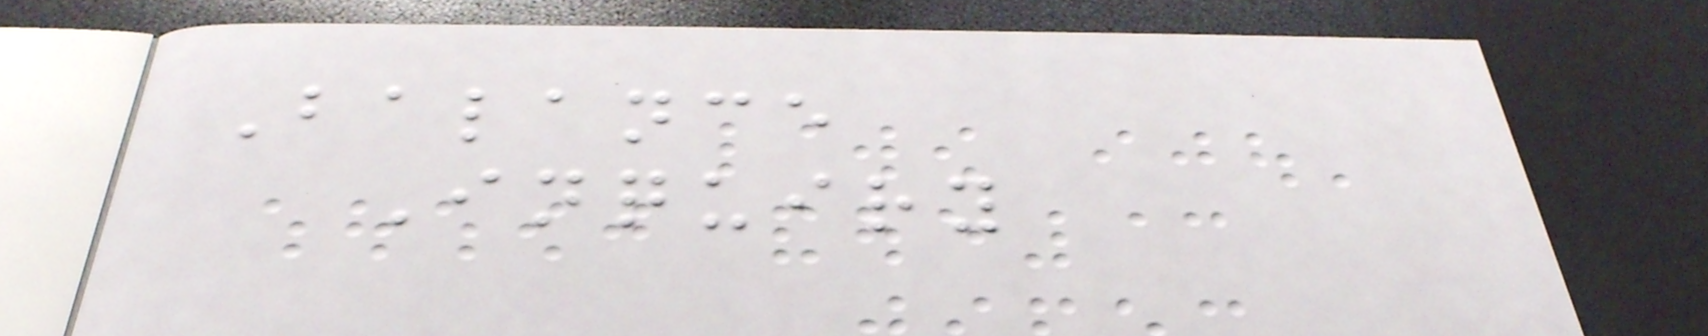Balance
Inquiry
